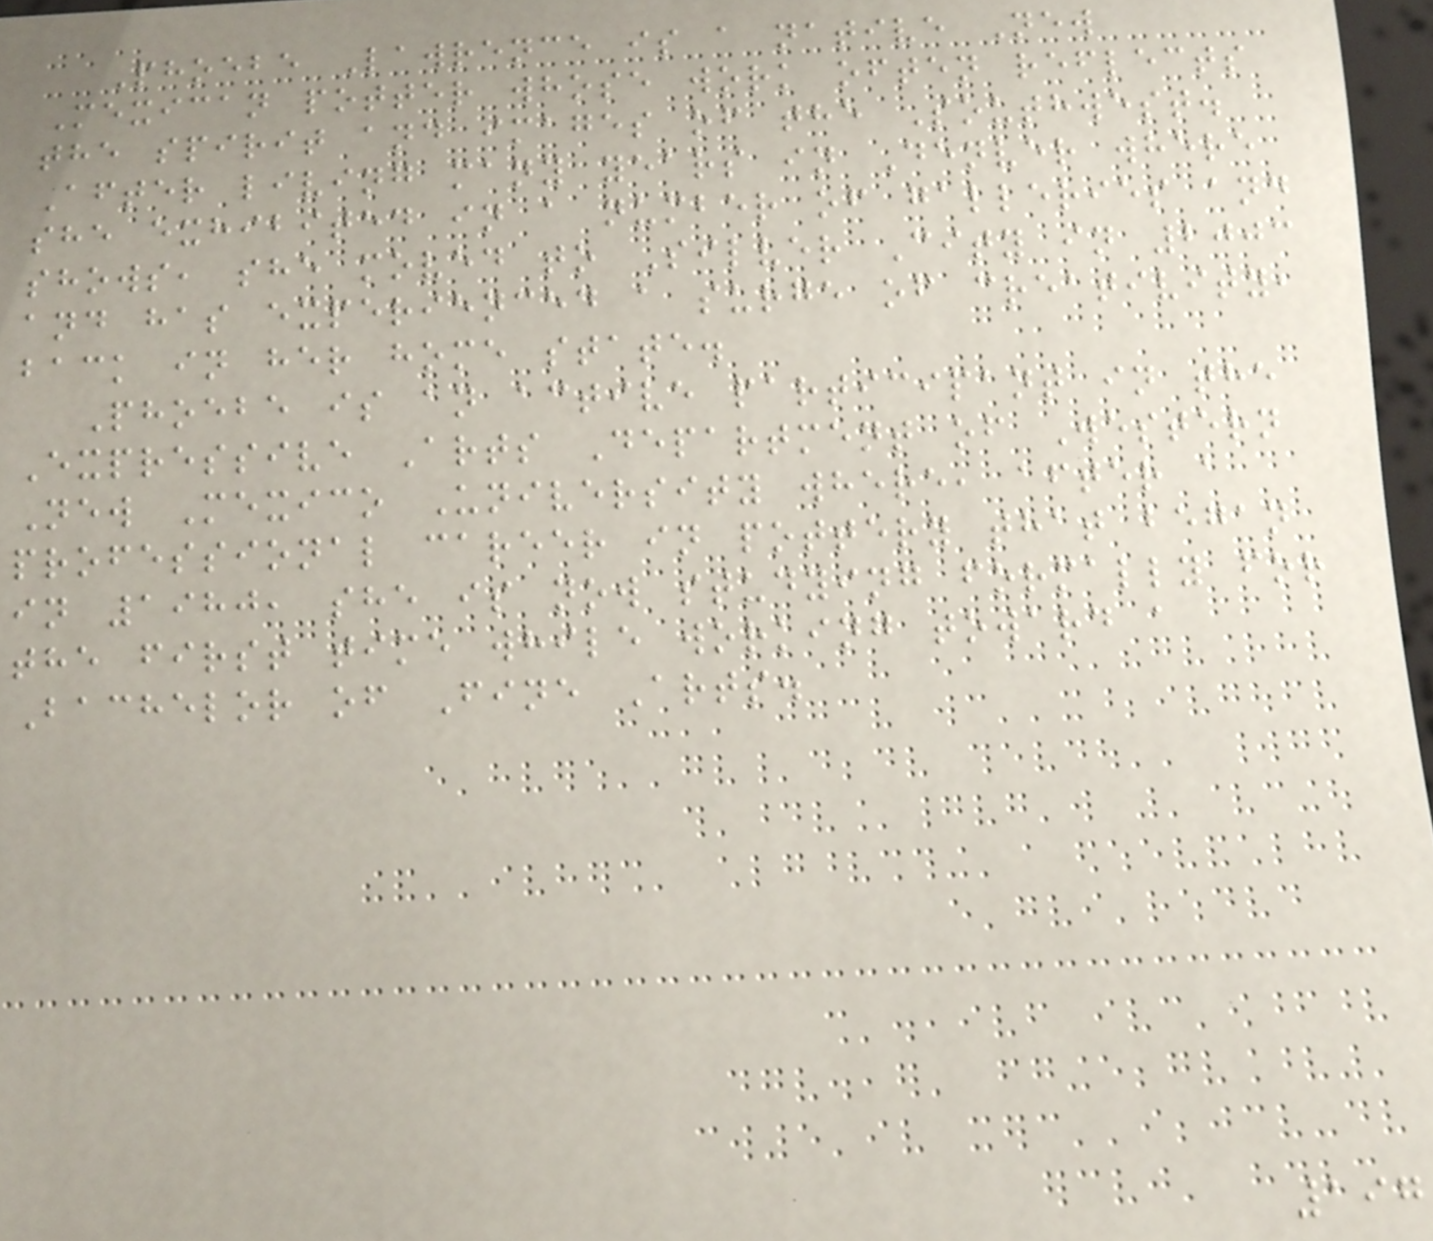Phoebe Lawrence is a native New
Mexican potter whose work often reflects
the spirit and images of the Southwest.
After living many years in Denver where
she exhibited in a number of galleries and
shows, she moved to Silver City in 2003
and has experienced a surge of creativity,
back in her home state.
Phoebe is an active participant in the
Expressive Arts Department of Western
New Mexico University where, after a
professional career in pottery that began
in 1980, she is now studying formally for
the first time while working toward a
Bachelor of Fine Arts.
197
